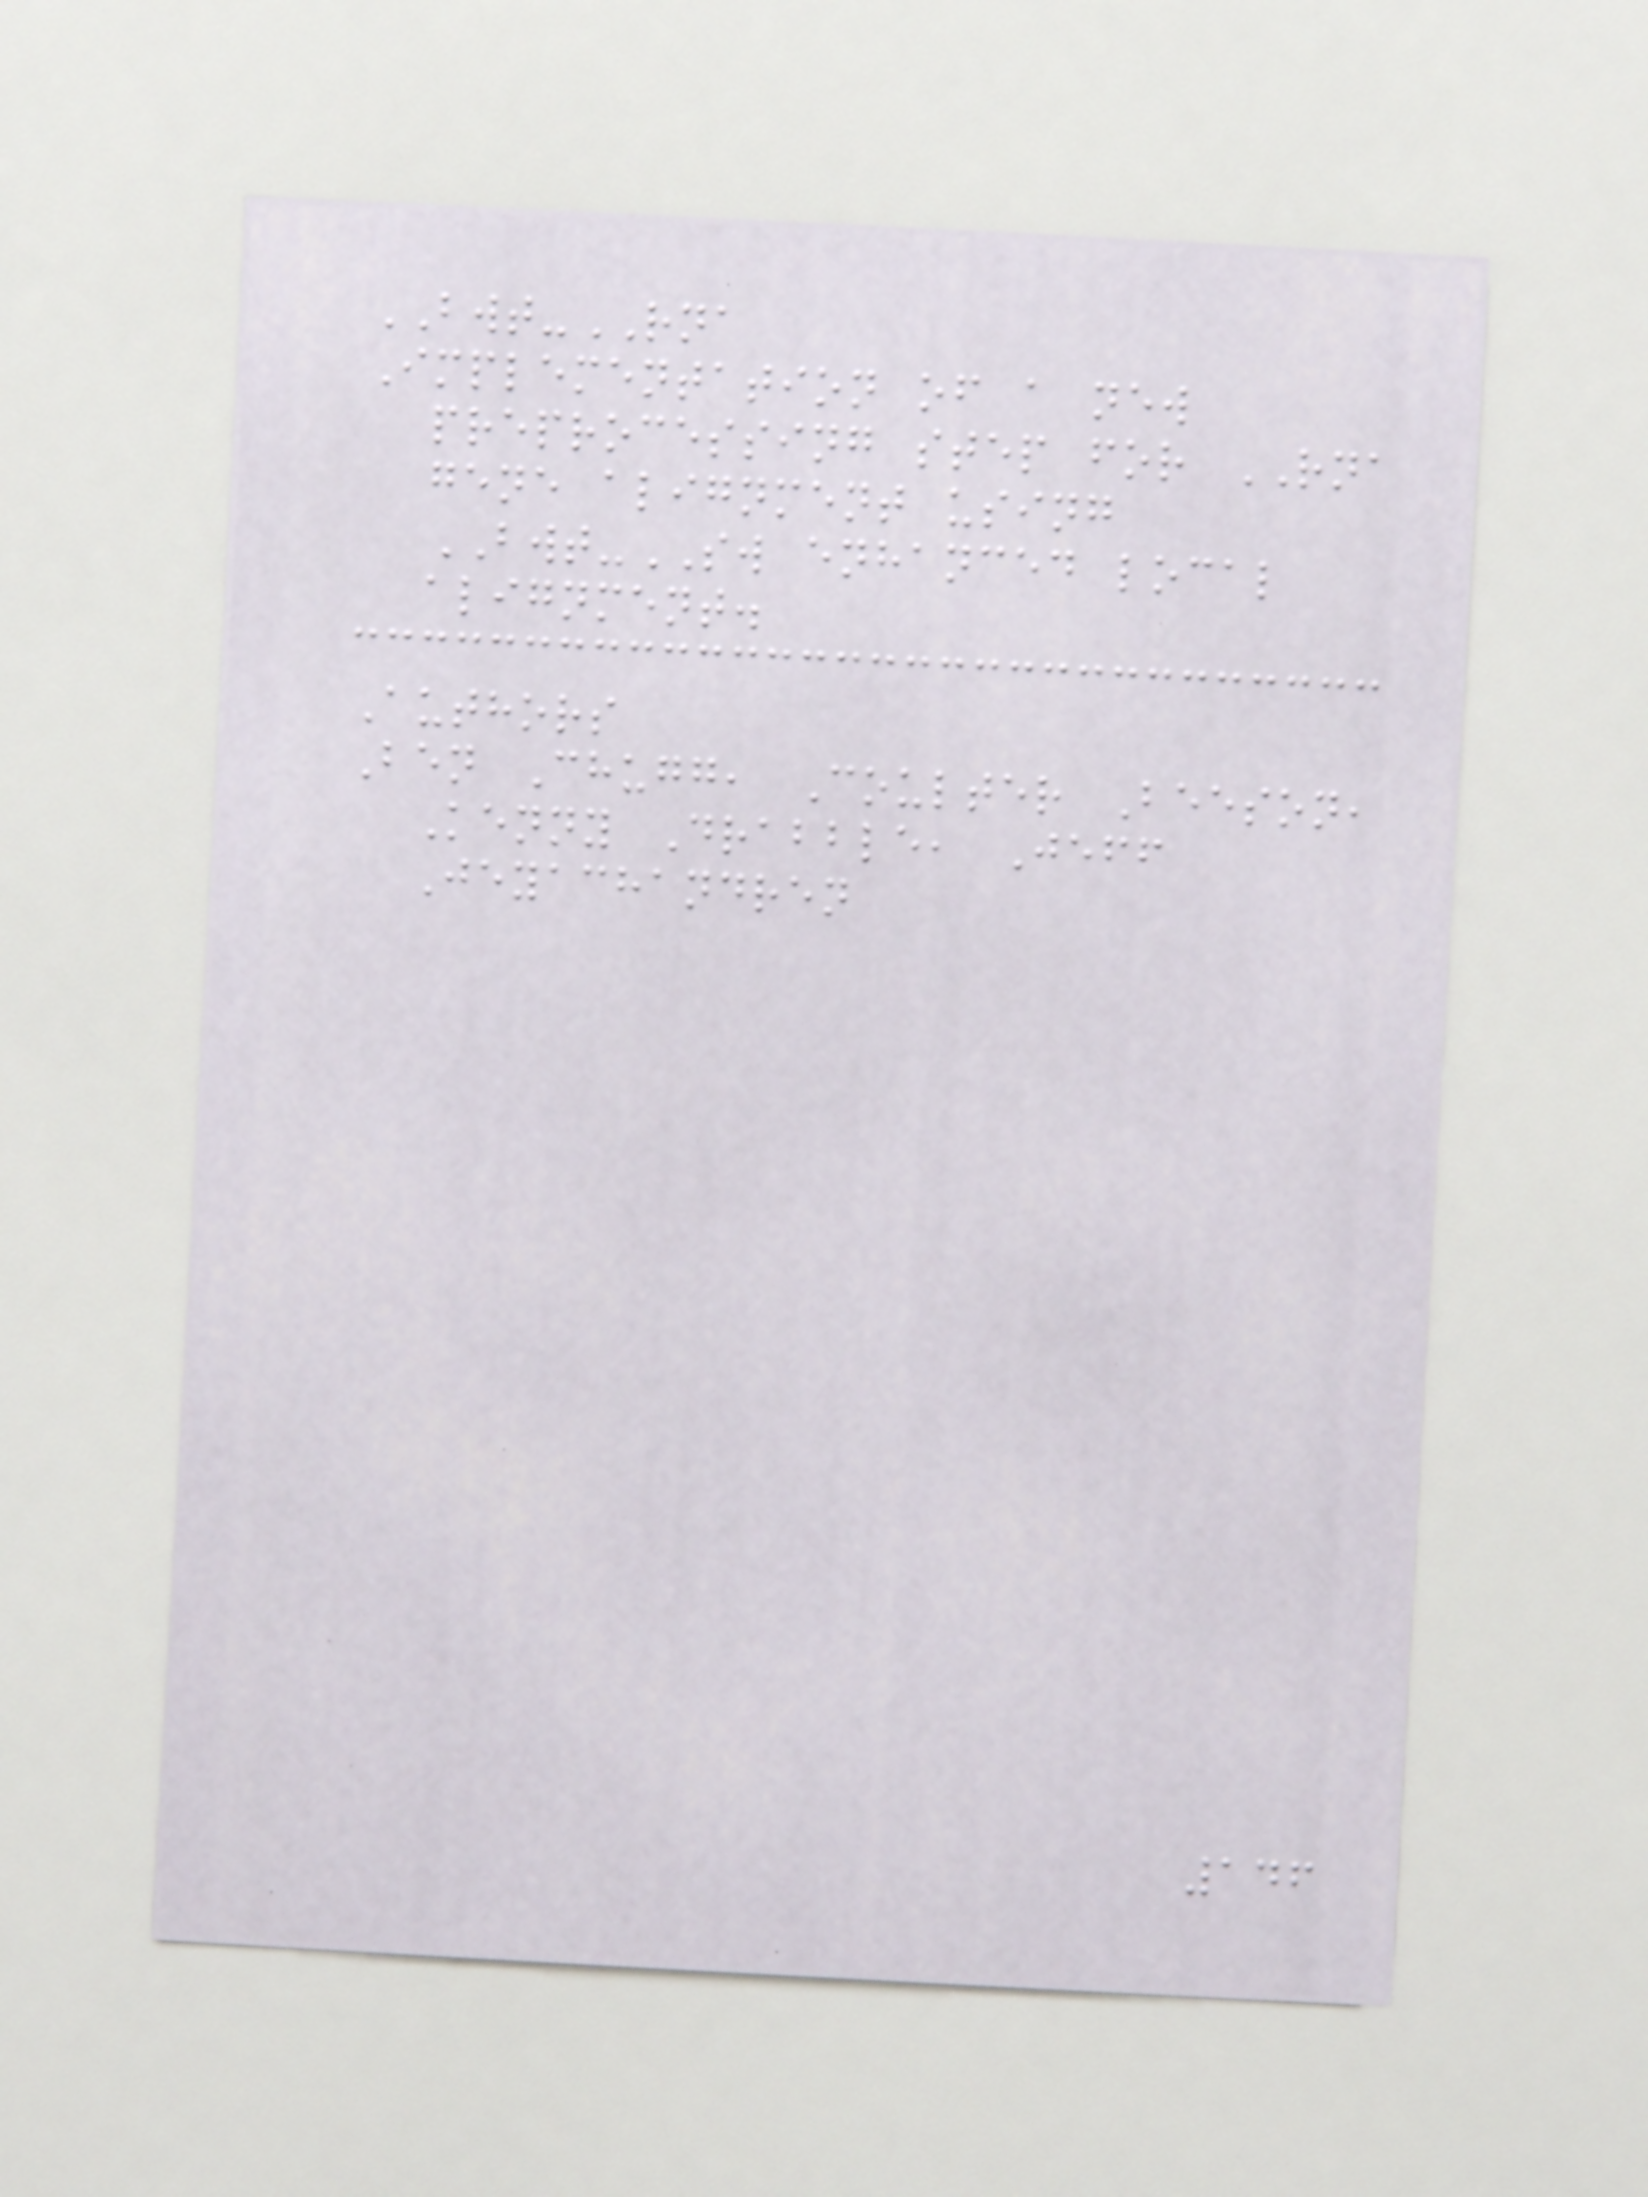BWT-RNA
Implementation of a new
preprocessing step for RNA
gene alignment using
BWT-SW enhanced local
alignment.
Authors
Ben Chugg, Coulter Beeson,
Kenny Drabble, Jeff
Jeyachandren
146
